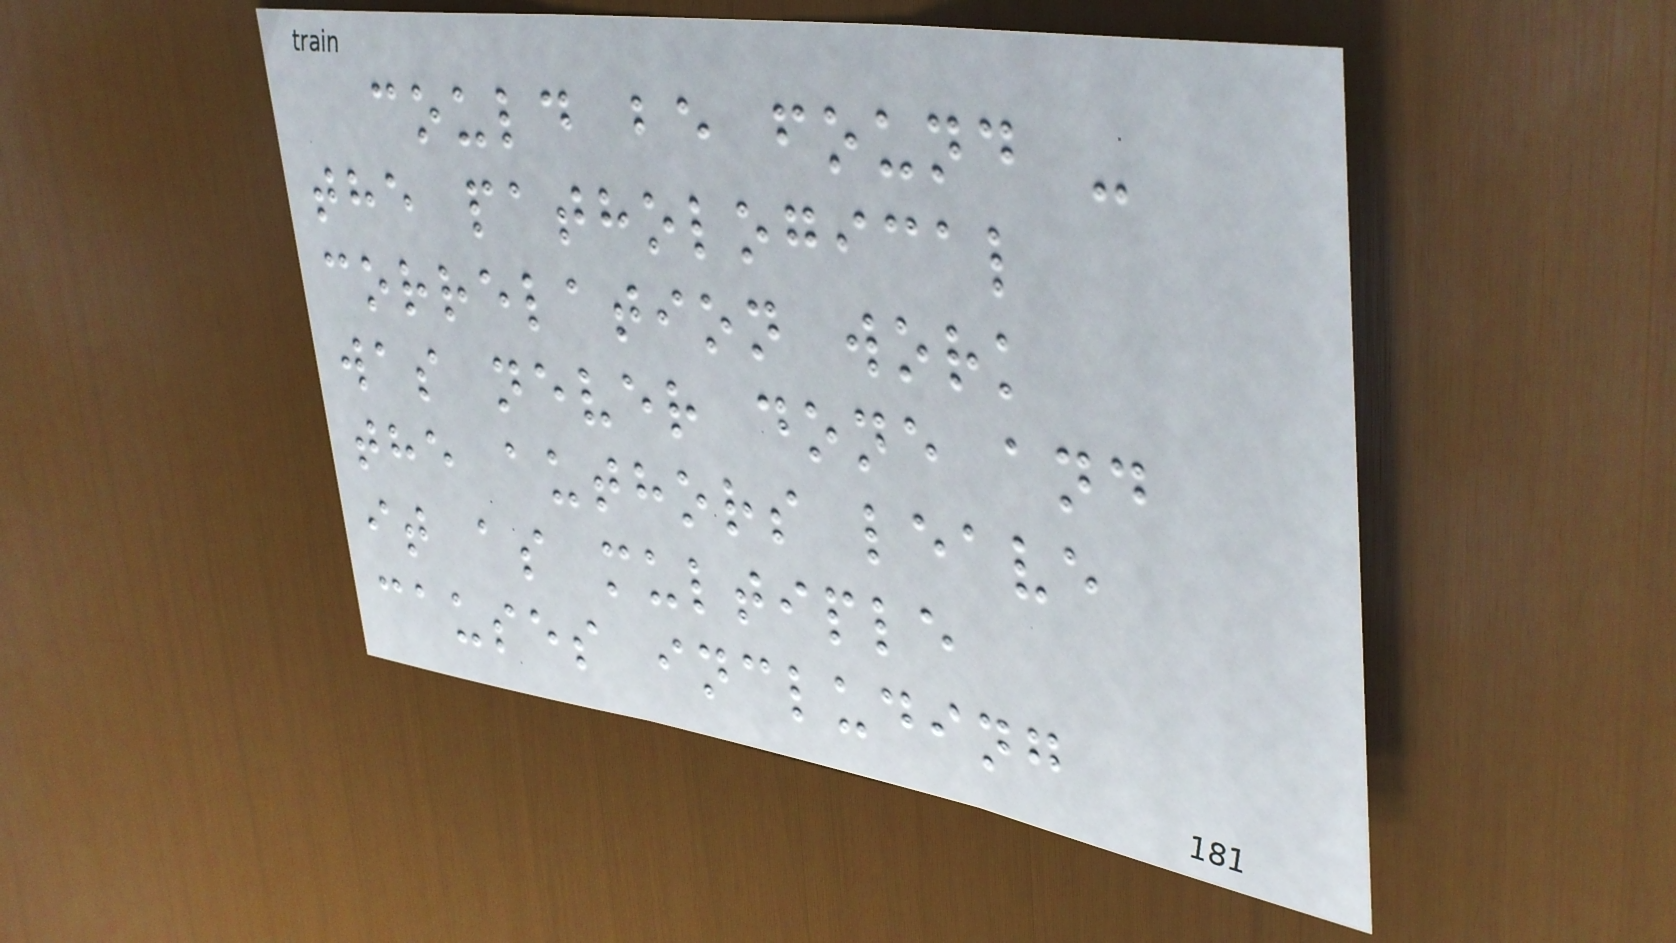could be found -
the pathological
correlation work
was never done and
the authors leave
it as multiple
causes including
